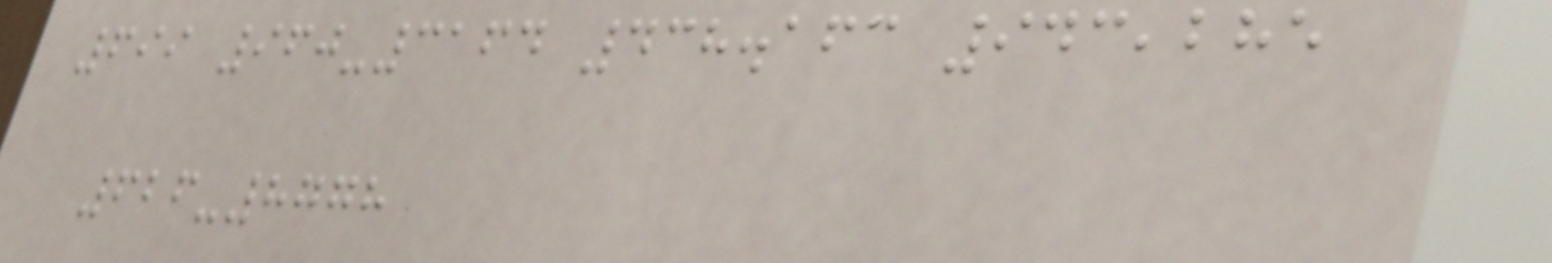699 960-3164 438.163 943,285
626-8778
